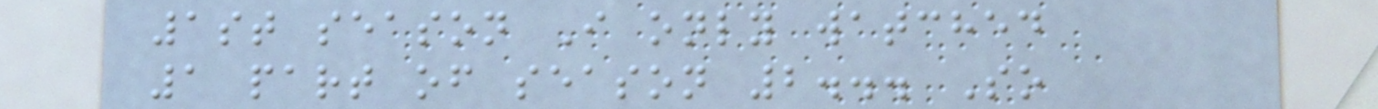1st season I only watched
1 part of season 2... So
